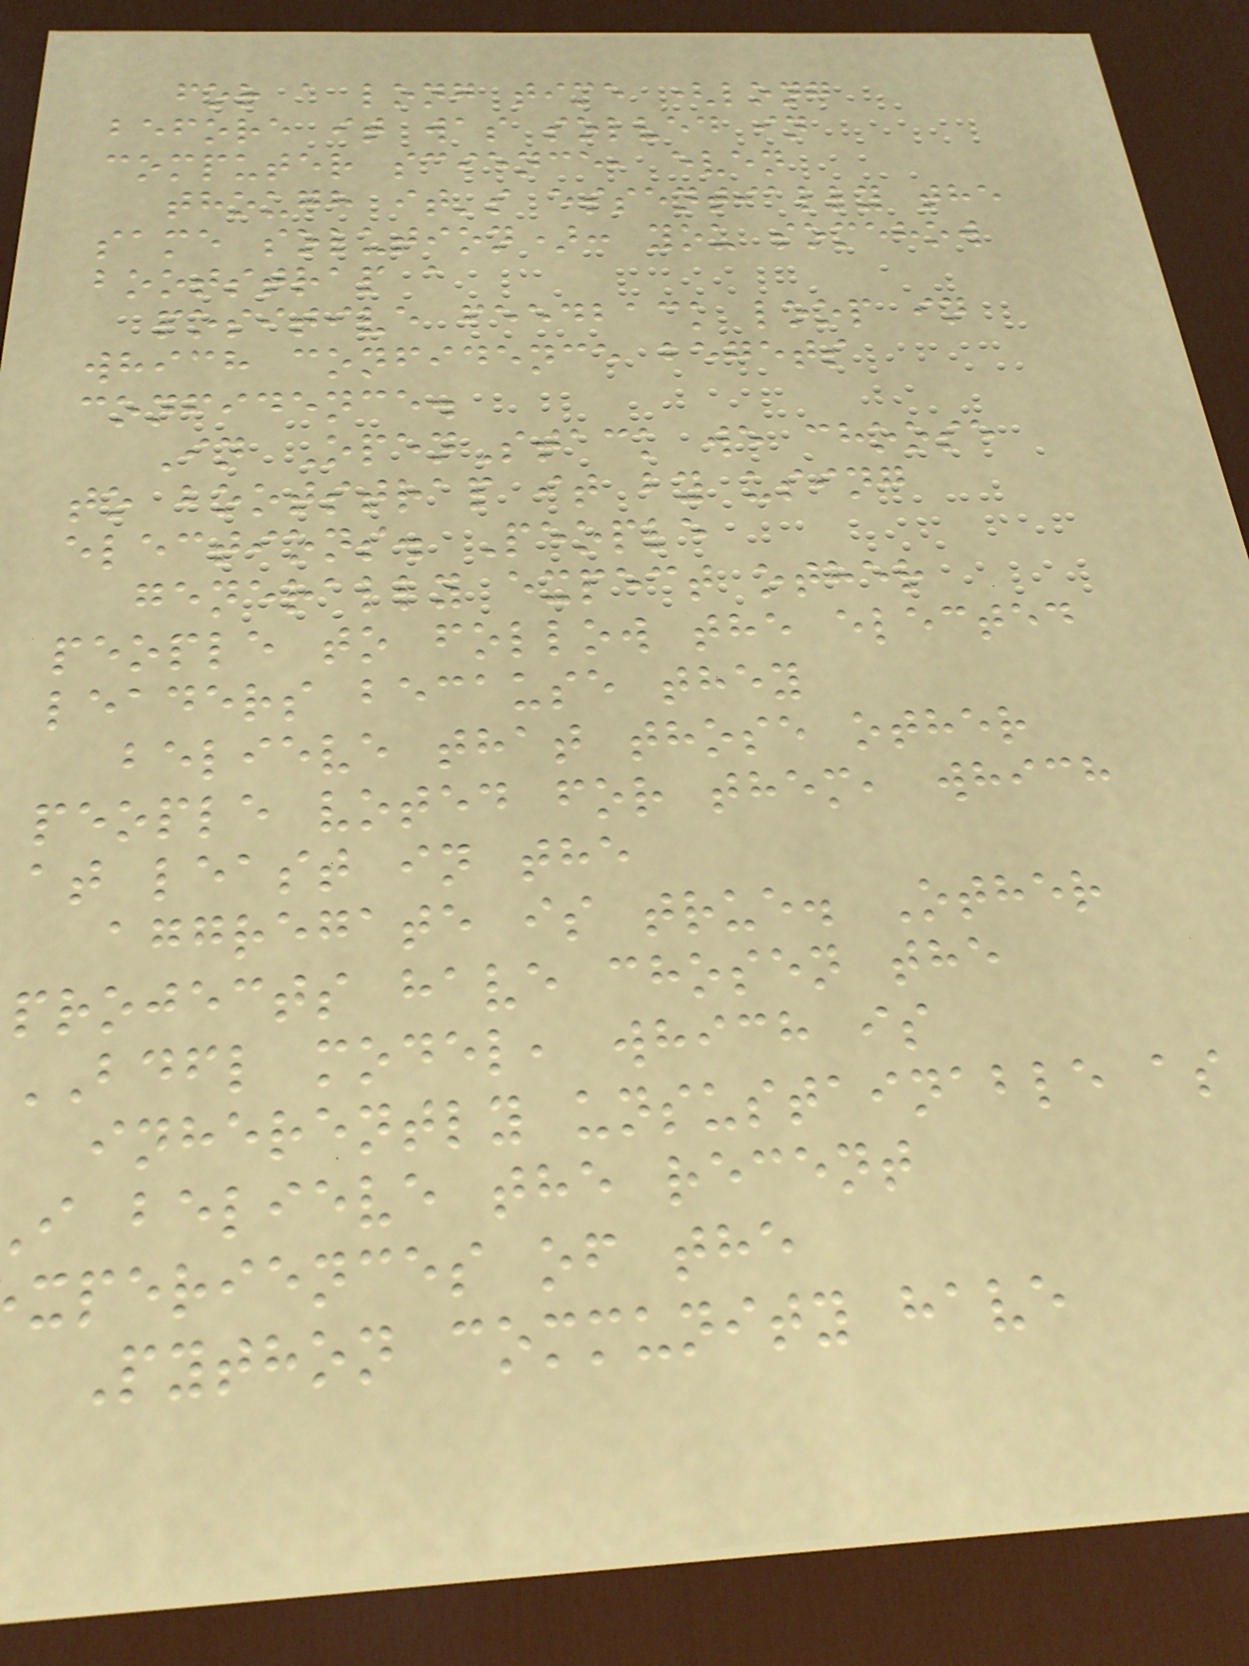for a long time (long
before it was solved in
computer science, even
though it's essentially the
same solution): you somehow
bootstrap a
positive feedback loop in
which confidence begets
confidence.
In OpenStack we choose
to bootstrap it by using
elections. People
generally expect other
people to follow the elected
leaders because they
believe that those other
people voted for them, which
at least in the
aggregate is true. Other
projects have chosen the
BDFL model, which is
inherently unsustainable as
i believe the recent
xperiences of the
Python community have
